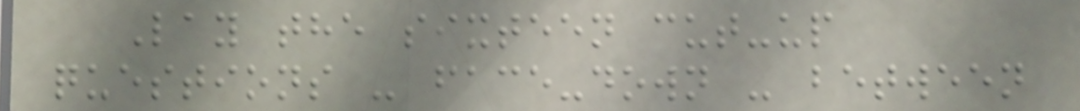Lay the sixteen cut-up
questions - face-down - between
